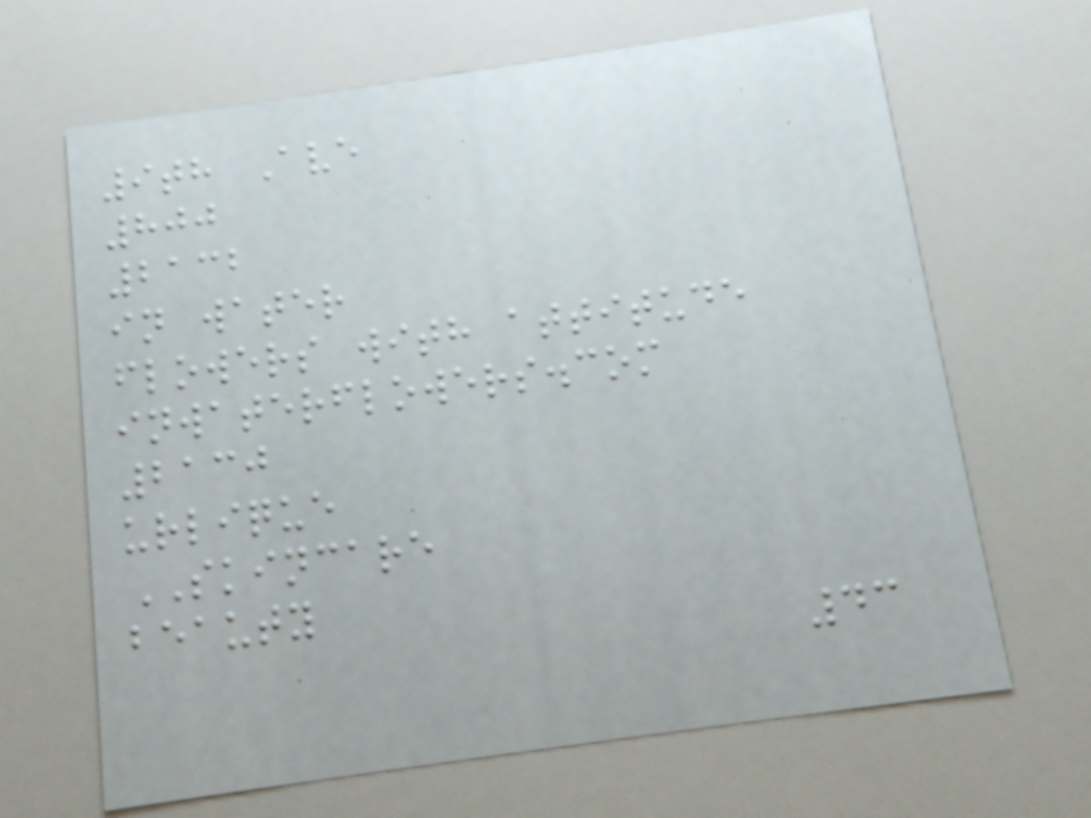9th Ave
800
2132
in water
flowers with attitude
inwaterflowers.com
2130
urlique
SKINCARE
beauty
43
